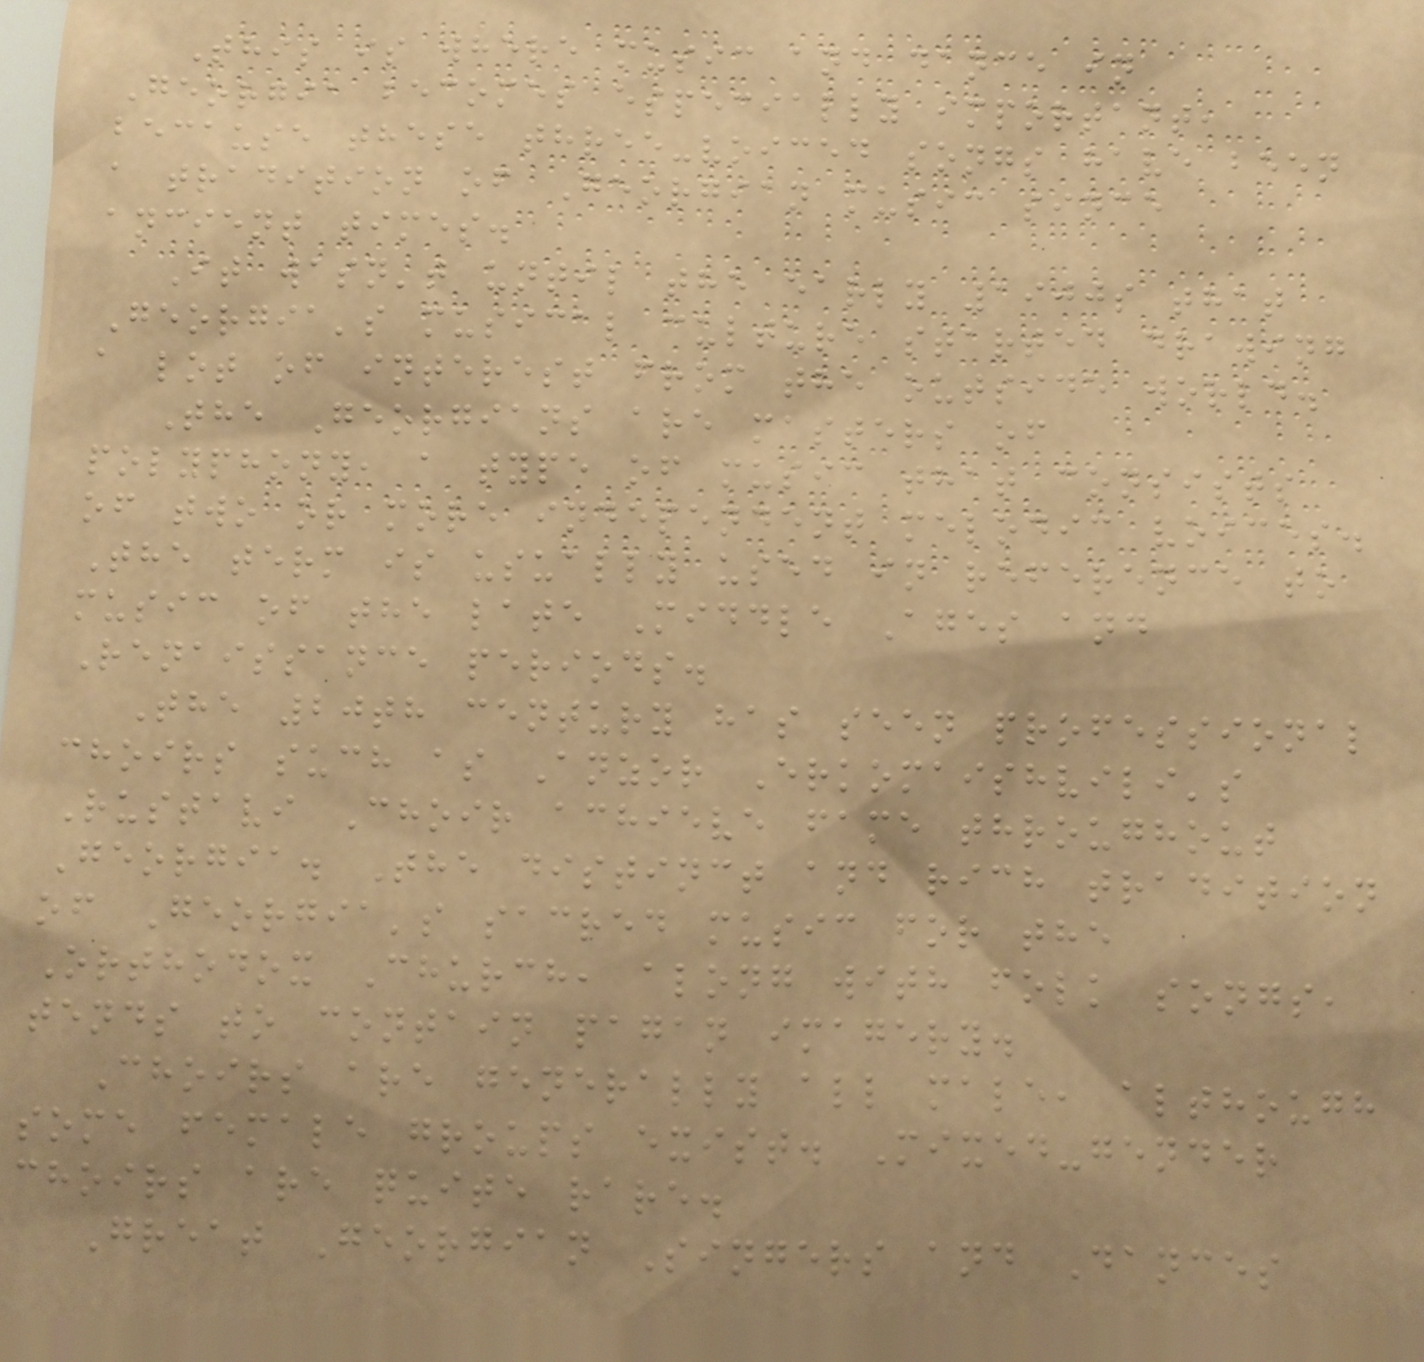This is where music and dance in
Georgia becomes especially important,
because these three-voiced songs have been
a tradition of Georgian music since
ancient times.
It wasn't until the early 1900s that
Georgia's musical culture started drawing
a lot of interest from the outside world.
The Georgians are masters of
polyphony, a type of music that consists
of two or more independent melodic voices.
The term is usually used in reference to
music of the late Middle Ages and
Renaissance periods.
The 20th century has seen professional
choirs such as Anzor Erkomaishvili's
Rustavi Choir achieve fame throughout
Georgia. The distinct and rich tradition
of Georgia's sacred music for the
Orthodox Church, along with folk songs,
tends to contain pagan imagery.
Choirs are generally all male, although
some female groups exist. Mixed-gender
choirs are quite rare.
Great Georgian Singers and Dances
